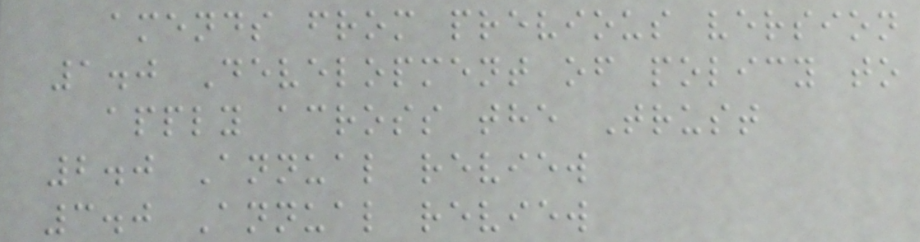amends from previous version
1.0 Development of policy to
apply across the Trust
2.0 Annual review
3.0 Annual review
